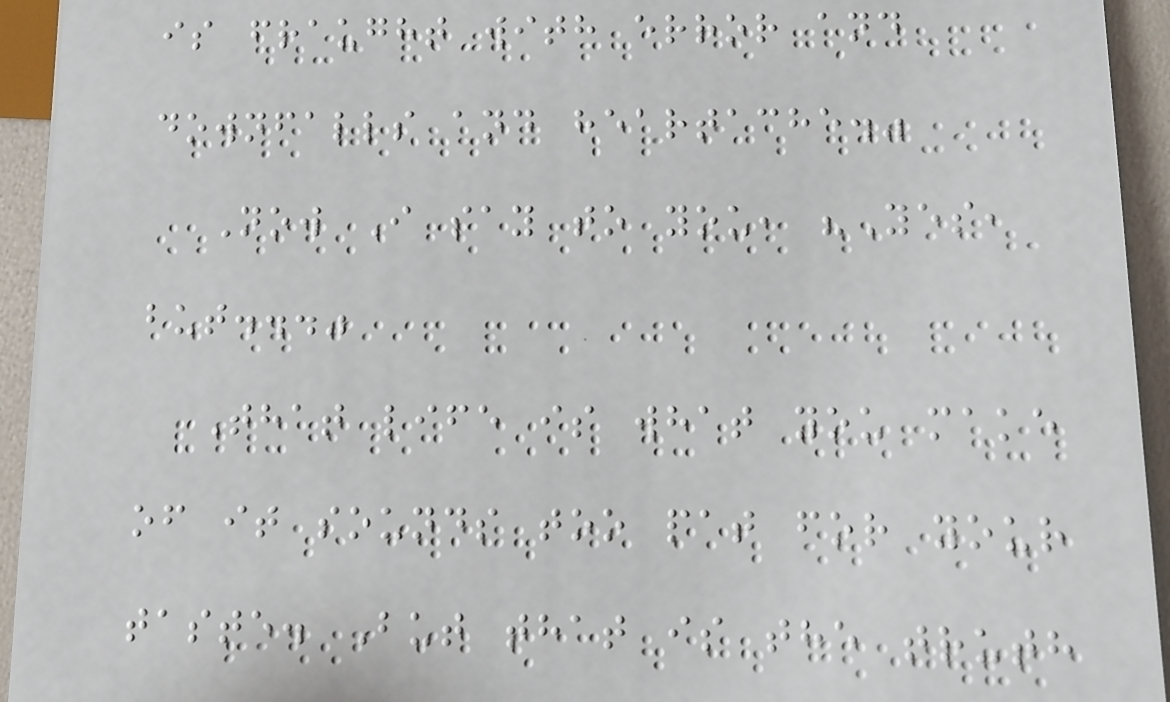is fraught with error and
downfalls and heartache."
Now I say to you, "Yes,
but..."
That life is what you make
of it sounds too pat for your
taste. But that is the truth
